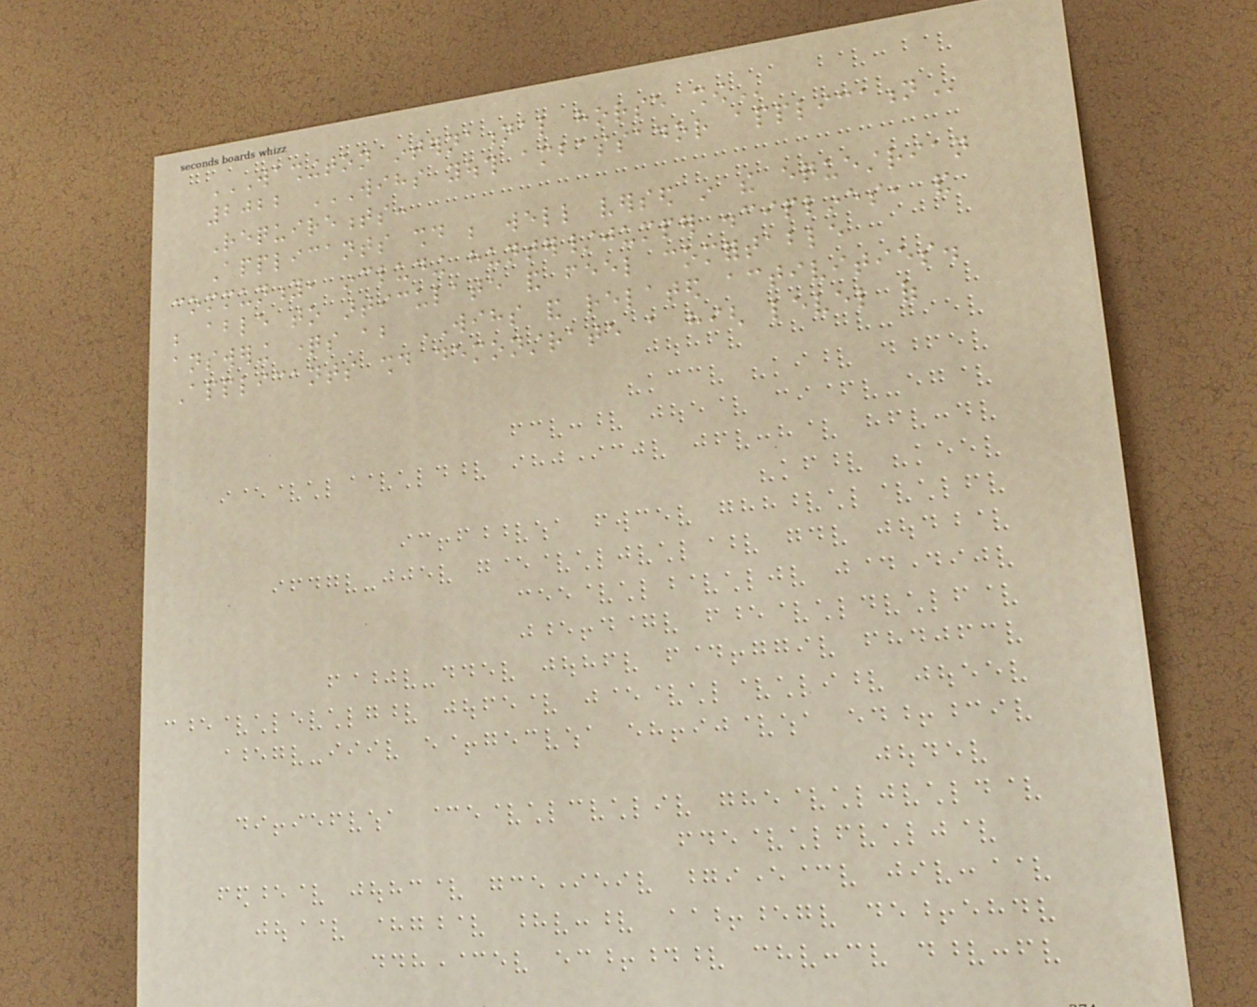WASHINGTON INTERNATIONAL HORSE SHOW
2022 WIHS YOUTH AMBASSADOR APPLICATION
Requirements:
Applicants should be well versed in the equestrian
community, including hunter/jumper disciplines, and
be able to articulate and feel comfortable
answering questions about WIHS and related activities.
Applicants should demonstrate a high level of
